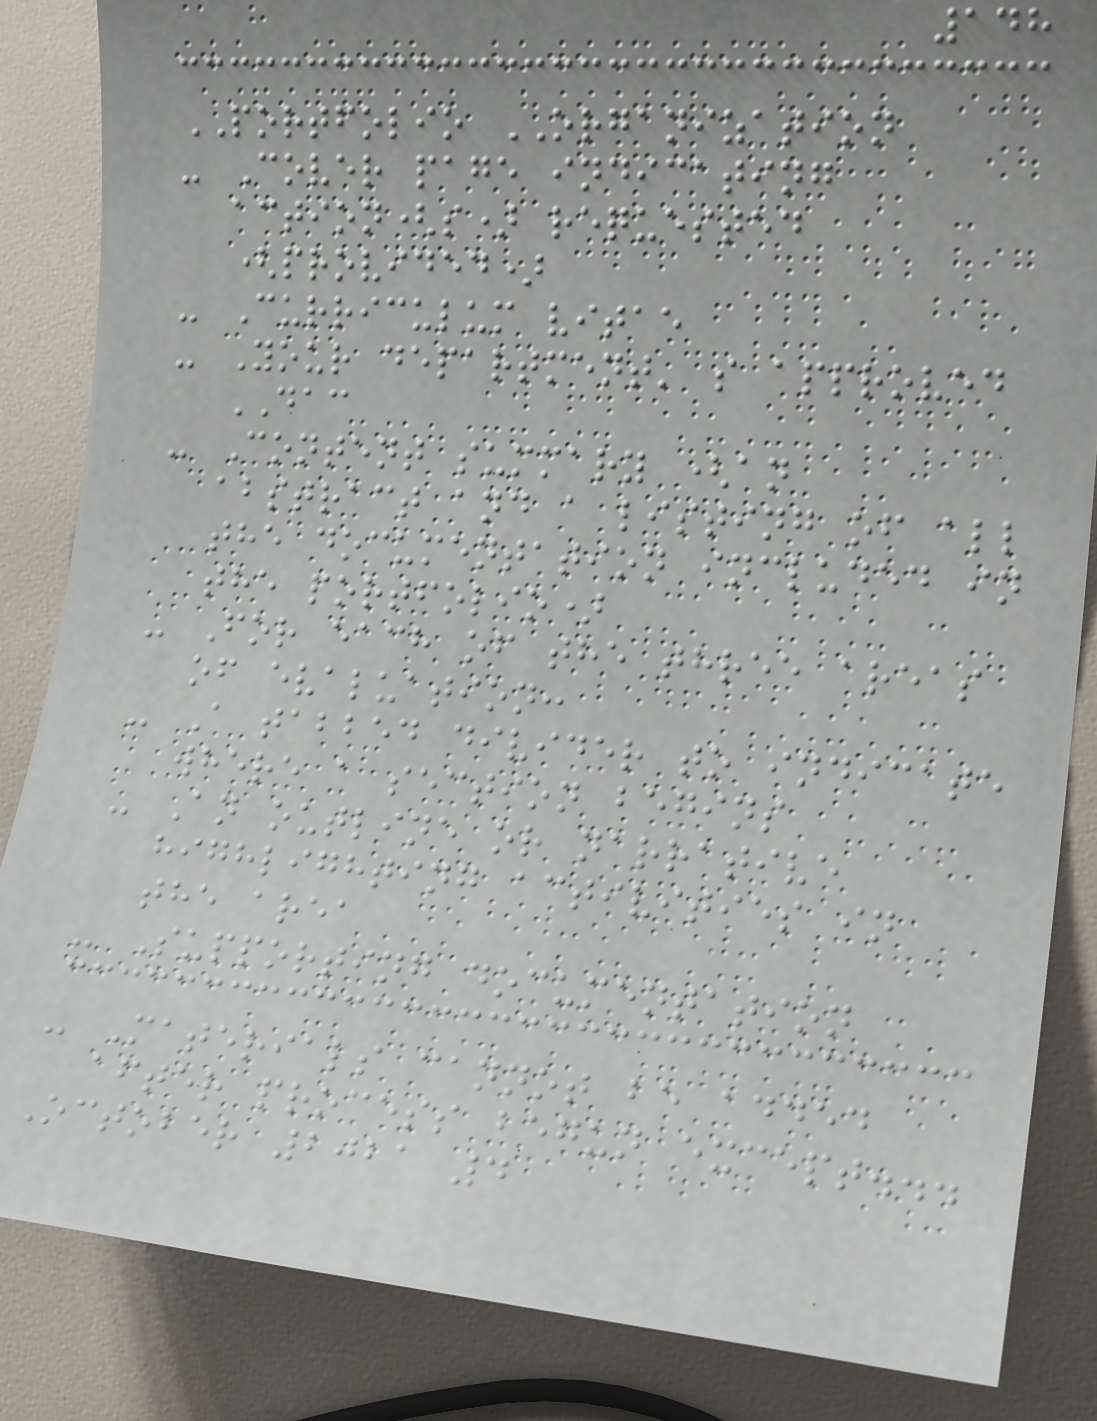148
PORTFOLIO ORGANIZATION
- Cover page indicating
action(s) requested
(provided)
- Curriculum vitae
- Your department' s approved
DAC
- Content summary (an
abstract and a listing of all
the documentation included in
the portfolio)
- For each of the three areas
of evaluation:
- A tabbed divider to indicate
where a section begins
- An outline or narrative
highlighting activities in
the area
- Supporting documentation
- Materials cannot be added
after process begun except...
October 2021 4
